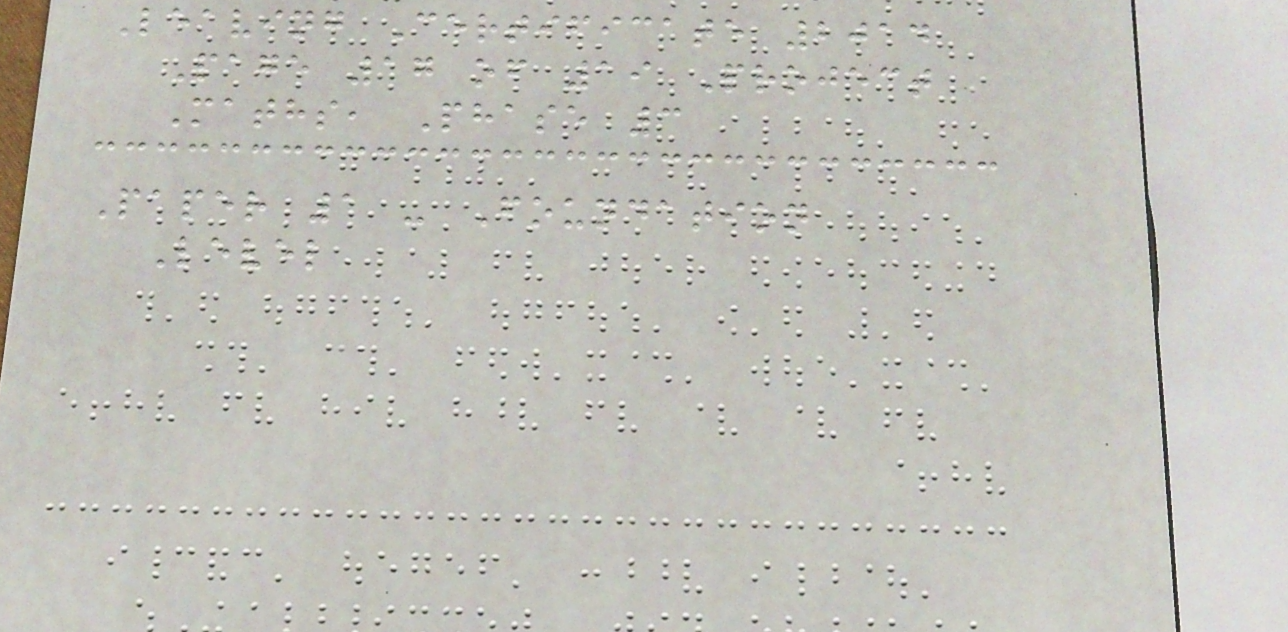Leaving Certificate 2014
Page 17 of 19 Project
Maths, Phase 3
Paper 1 - Foundation
Level
